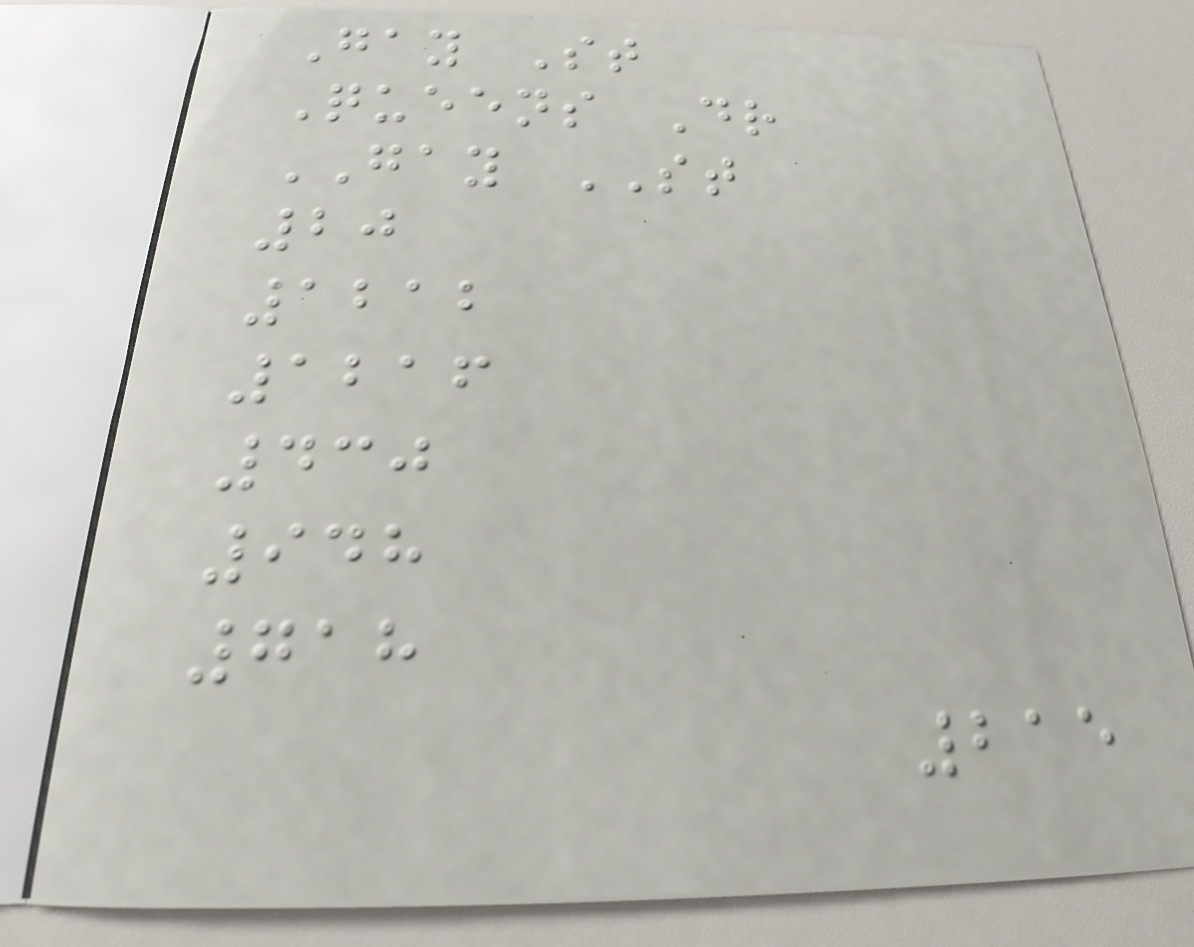Gay St
Queens Dr
GAY ST
20
1212
1216
430
948
718
215
